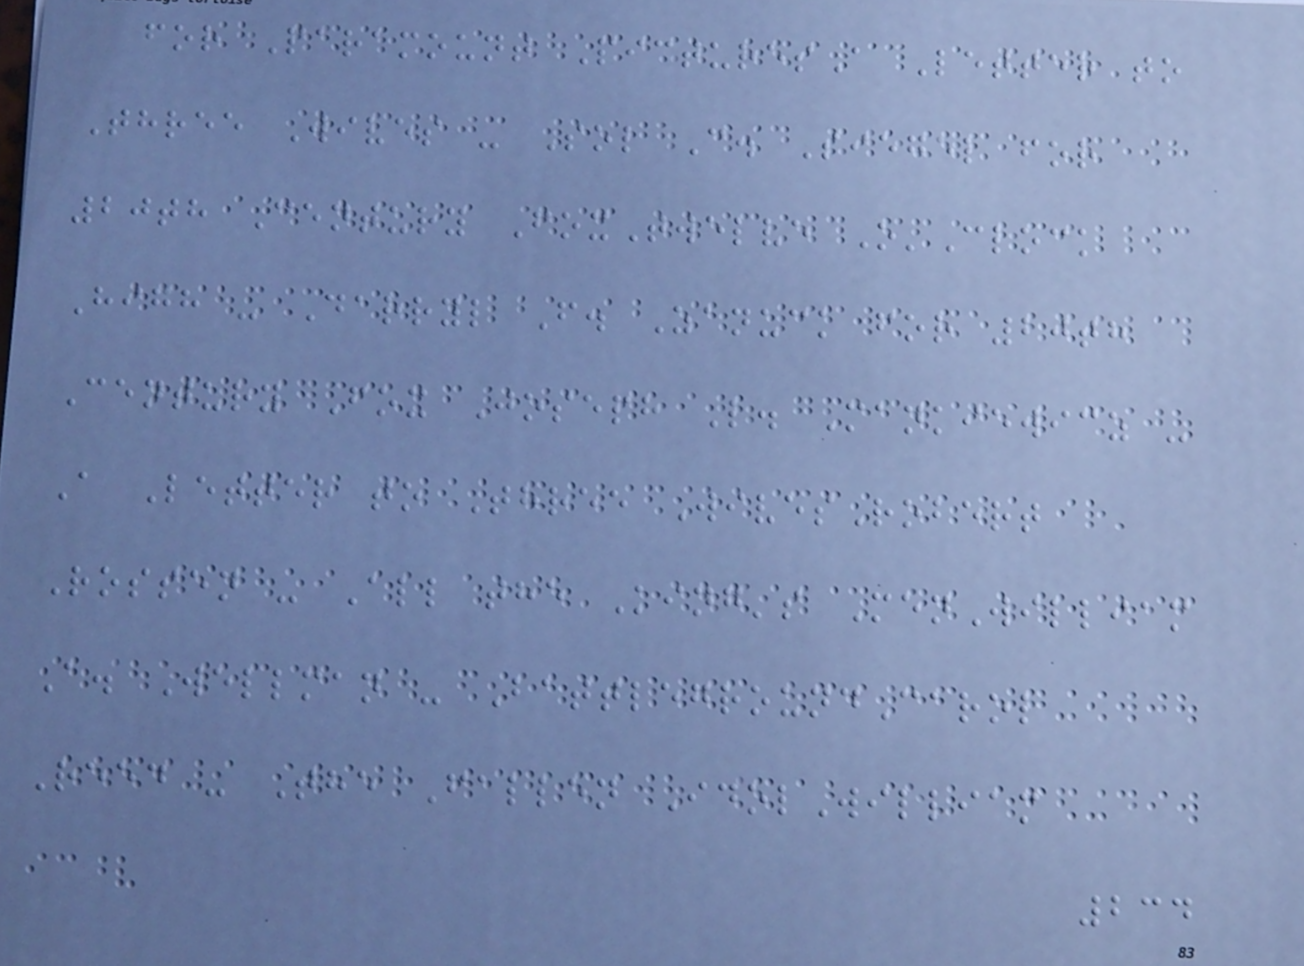for Paramount PicturesA Letter to
Three Wives - Sol C. Siegel for
20th Century FoxTwelve O'Clock
High - Darryl F. Zanuck for 20th
Century Fox Joseph L. Mankiewicz -
A Letter to Three WivesRobert
Rossen - All the King's MenWilliam
A. Wellman - BattlegroundCarol
Reed - The Fallen IdolWilliam
234
